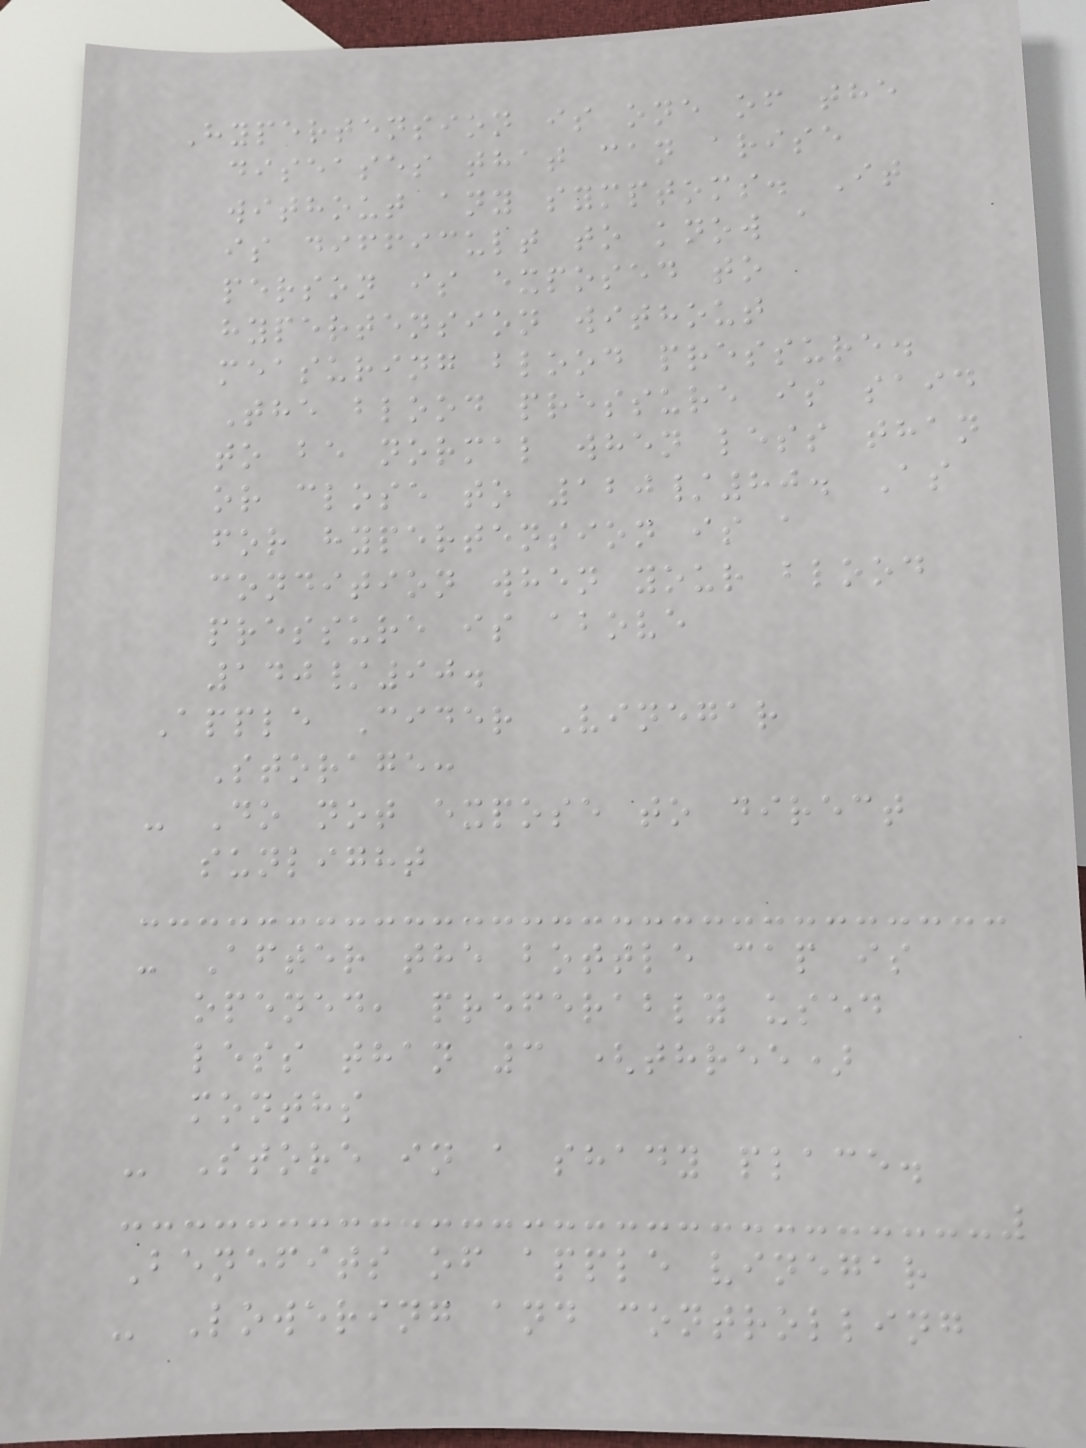Hypertension is one of the
diseases that can arise
without any symptoms. It
is difficult to know a
person is exposed to
hypertension without
measuring blood pressure.
The blood pressure is said
to be normal when less than
or close to 120/80. As
for hypertension is a
condition when your blood
pressure is above
140/90.
Apple Cider Vinegar
Storage:
- Do not expose to direct
sunlight
- After the bottle cap is
opened, preferably used
less than 3 (three)
months
- Store in a shady place.
Benefits of apple vinegar
- Lowering and controlling
